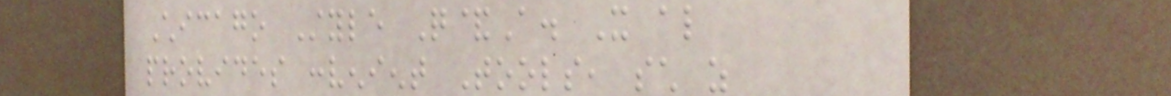Chicago Style Q&A. It also
provides convenient Tools, such as
